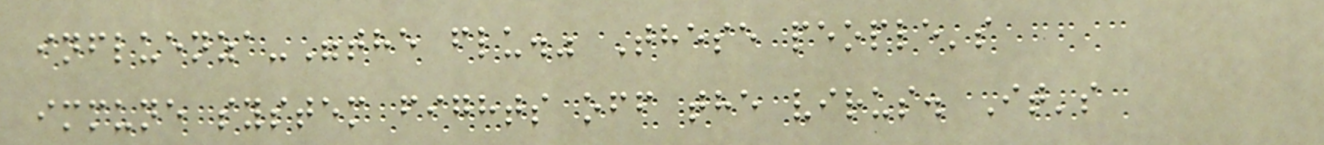influenza-"the flu." These people's
immune system fights off the virus. It's
